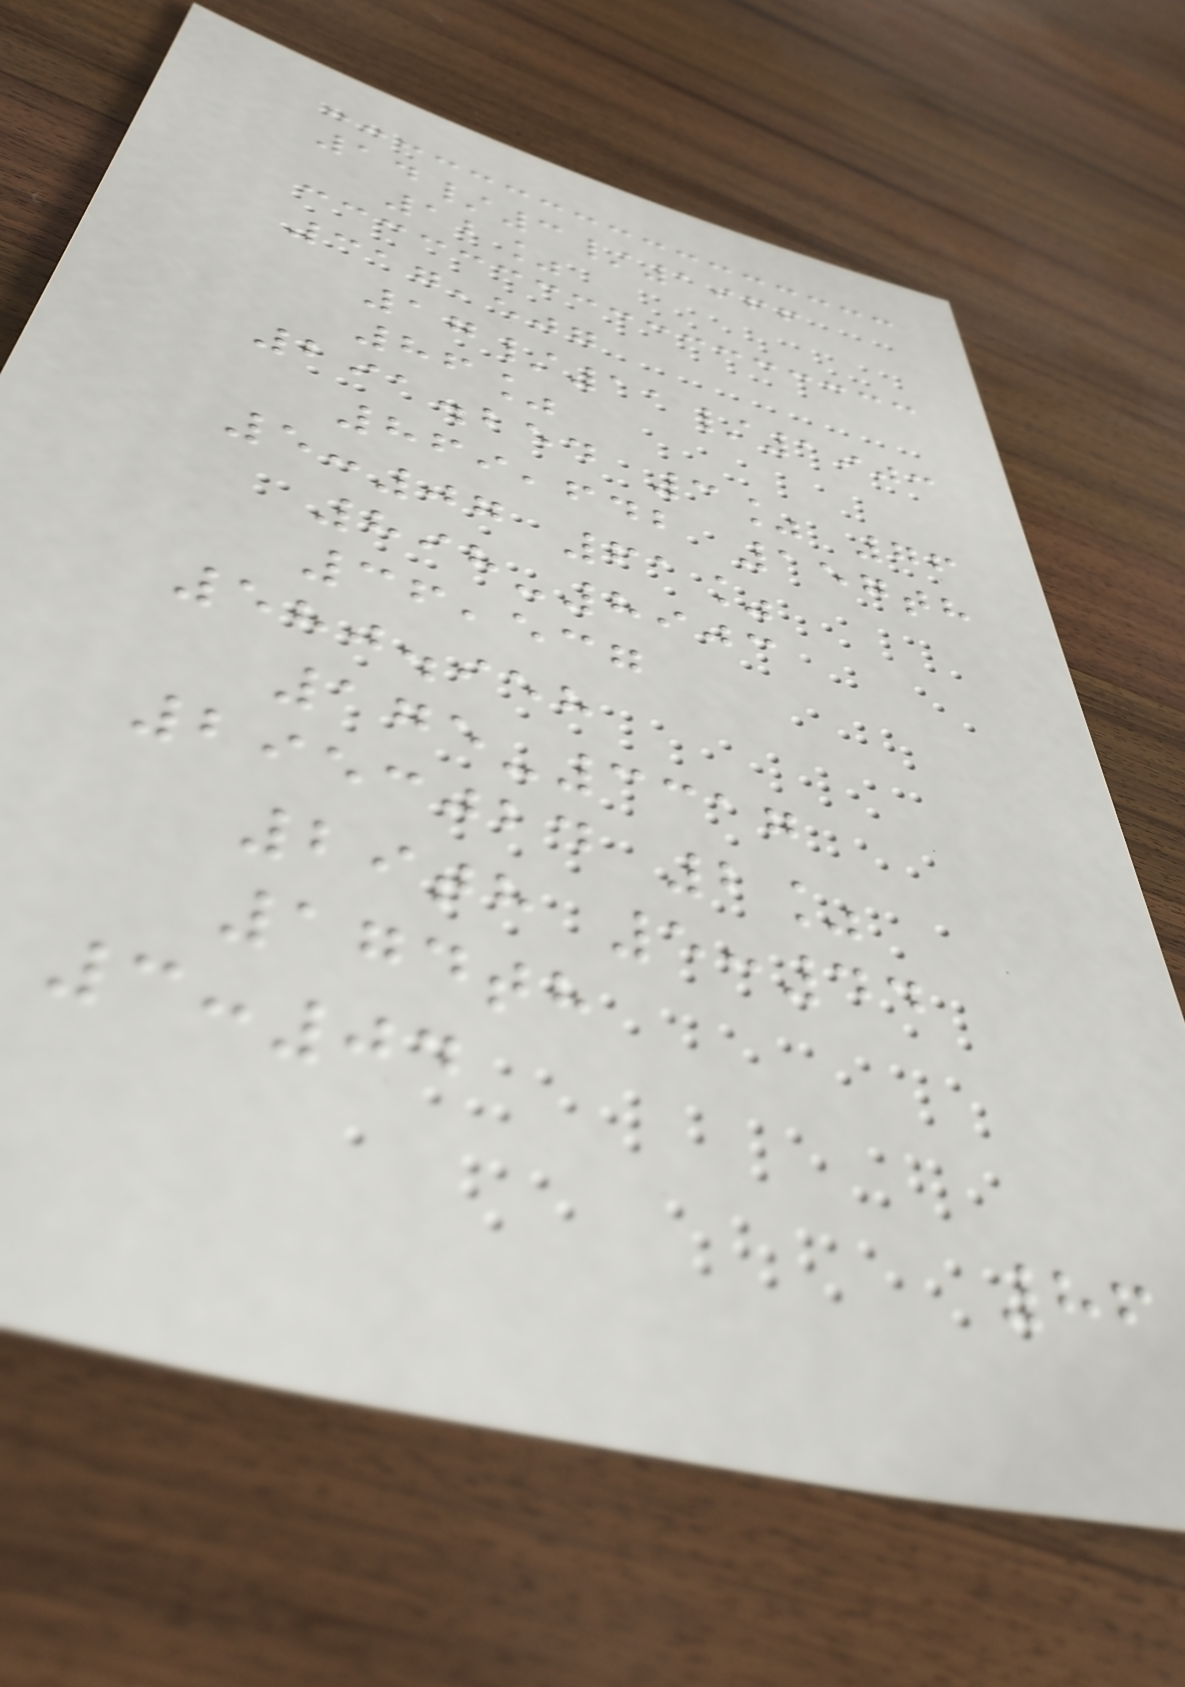14/3/1966
12%
317,507
17/11/1903
86%
291.254 3% 76
869,642 157th
5:07 61%
898-8903
36,537
580.958
175-3317
2953024 2%
29th 5:44
174th
3:04
86
